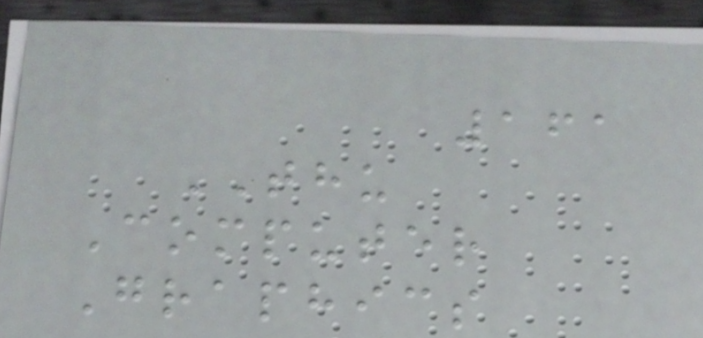161
THU
Computer
Graphics
